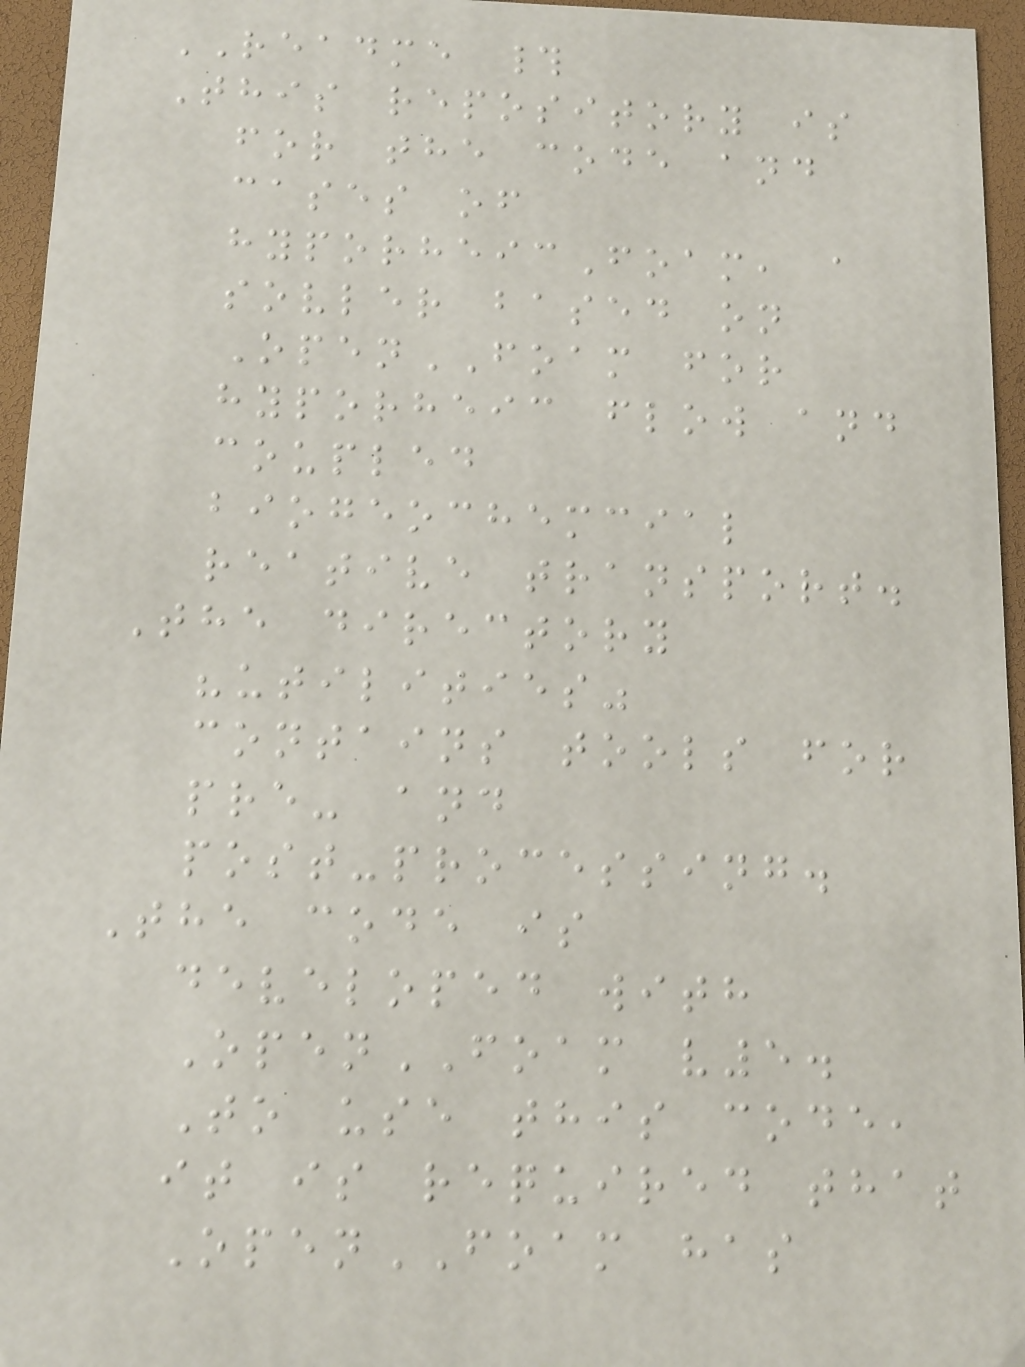README #
This repository is
for the code and
cases of
hyporheicFoam, a
sovler based on
OpenFOAM for
hyporheic flow and
coupled
biogeochemcial
reative transport.
The directory
"utilities"
contains tools for
pre- and
post-processing.
The code is
developed with
OpenFOAM v5.
To use this code,
it is required that
OpenFOAM has
